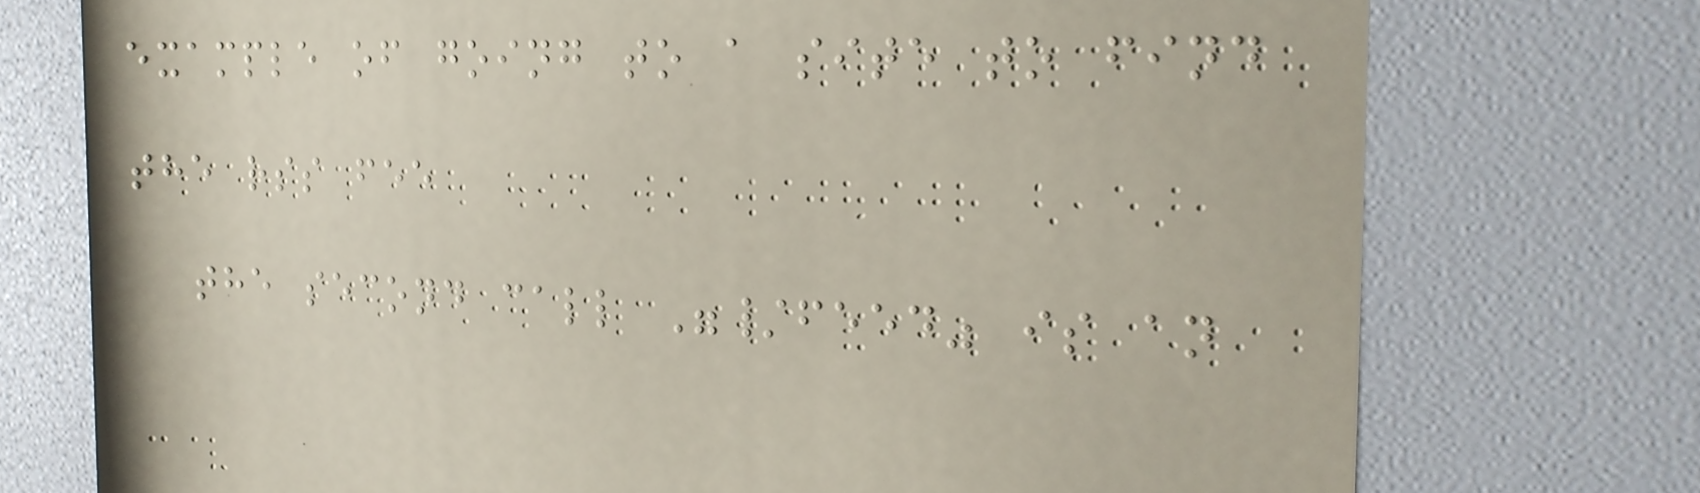example of going to a site to find
the rss fee
the second call "/feed" is an
